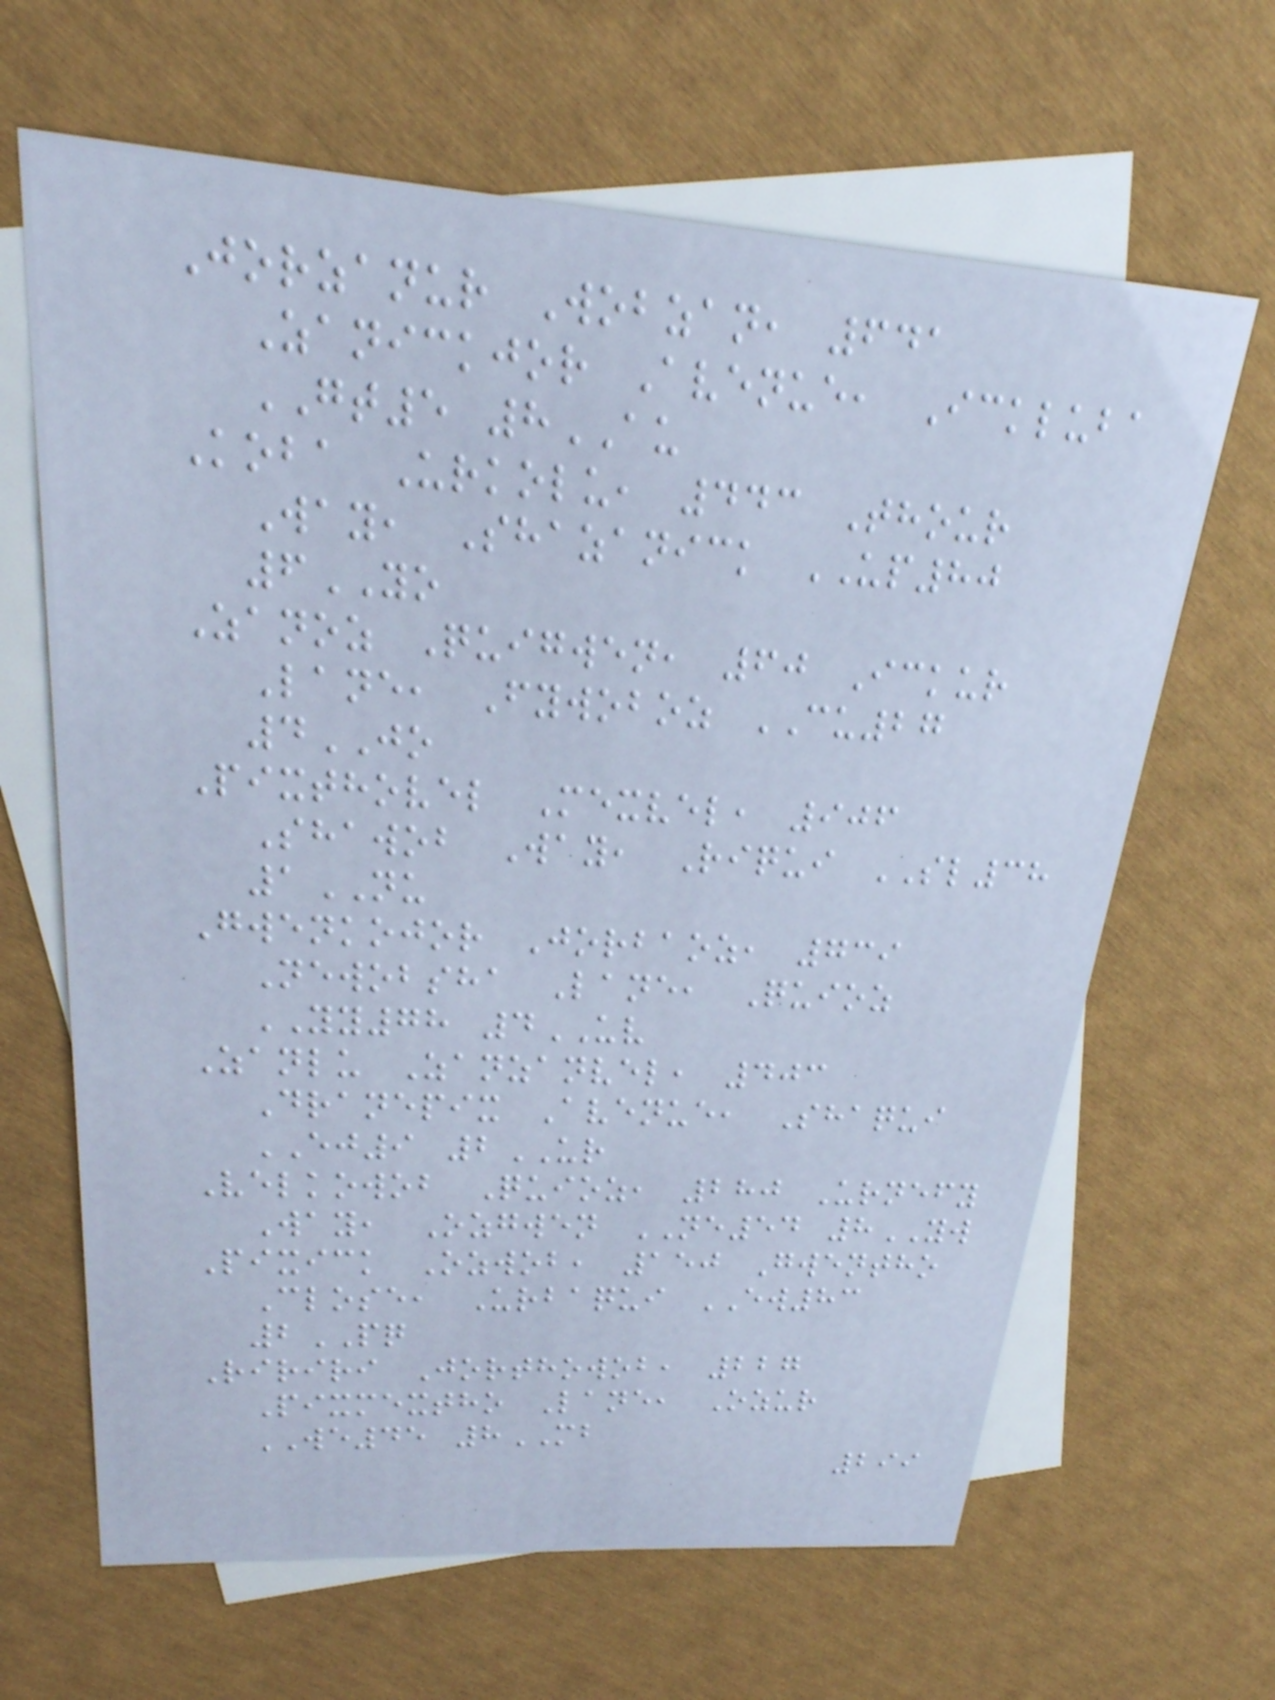Jorzanur Wobzan, 641
Zanickjor Avenue, Ickluba
GT5 8AU
Koba Urkolu, 443 Thour
Way, Shazanick UP80
6YO
Zanoz Quigwen, 60 Ickur
Lane, Fywoboz CU27
4JO
Pixthovel Mexvel, 906
Shawob Way, Riqui SL38
1NU
Gwenkojor Jorbaoz, 739
Newobsha Lane, Quioz
YY78 4UV
Zanlu Zanzanvel, 403
Dranepix Avenue, Shaqui
EJ9 2UR
Velkowob Quioz, 280 Urnefy
Way, Ozgwen NE54 8YW
Pixick Ozwob, 150 Gwentho
Close, Urbaqui EW83
2PQ
Ririri Jorthowob, 227
Pixmextho Lane, Ozur
WE45 8MB
299
